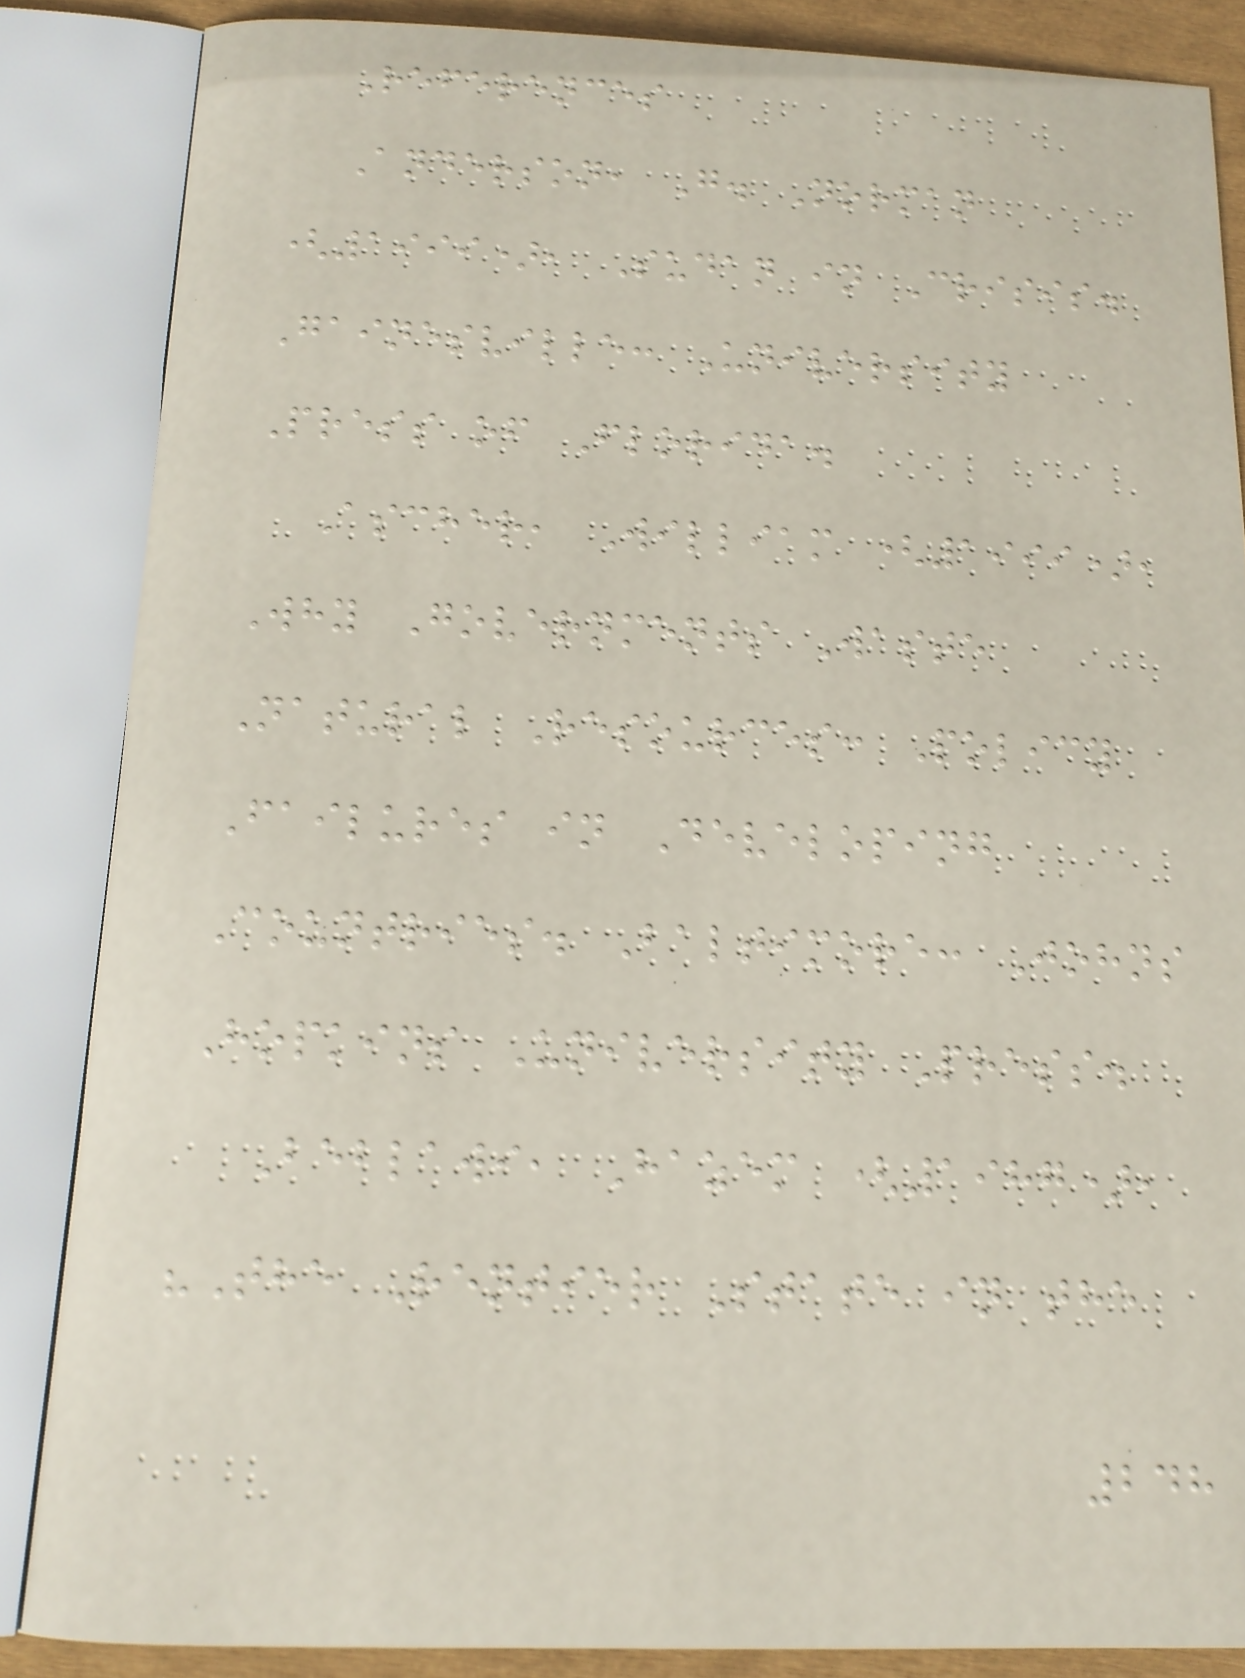References
Anderson, G. Norman
(1999), Sudan in Crisis.
Gainesville: University
Press of Florida.
Ascher, William (1999),
Why Governments Waste
Natural Resources: Policy
Failures in Developing
Countries. Baltimore: Johns
Hopkins University Press.
Beblawi, Hazem (1987),
"The Rentier State in the
248
